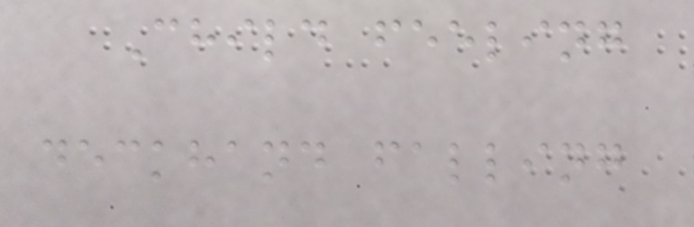Child feeling
deckhand falling
